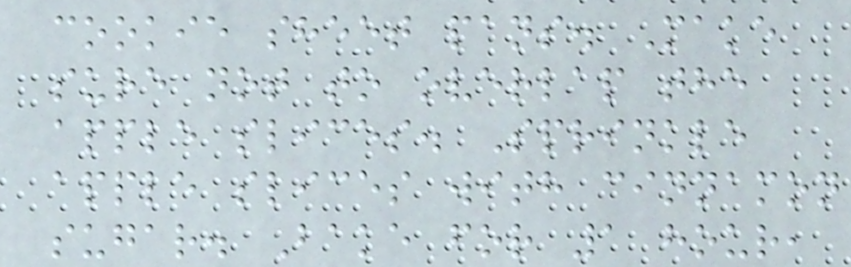cookie sheet pans. Make
sure not to overlap the
apple slices. Sprinkle
apple slices with cinnamon
sugar. Bake for 1 hour,
